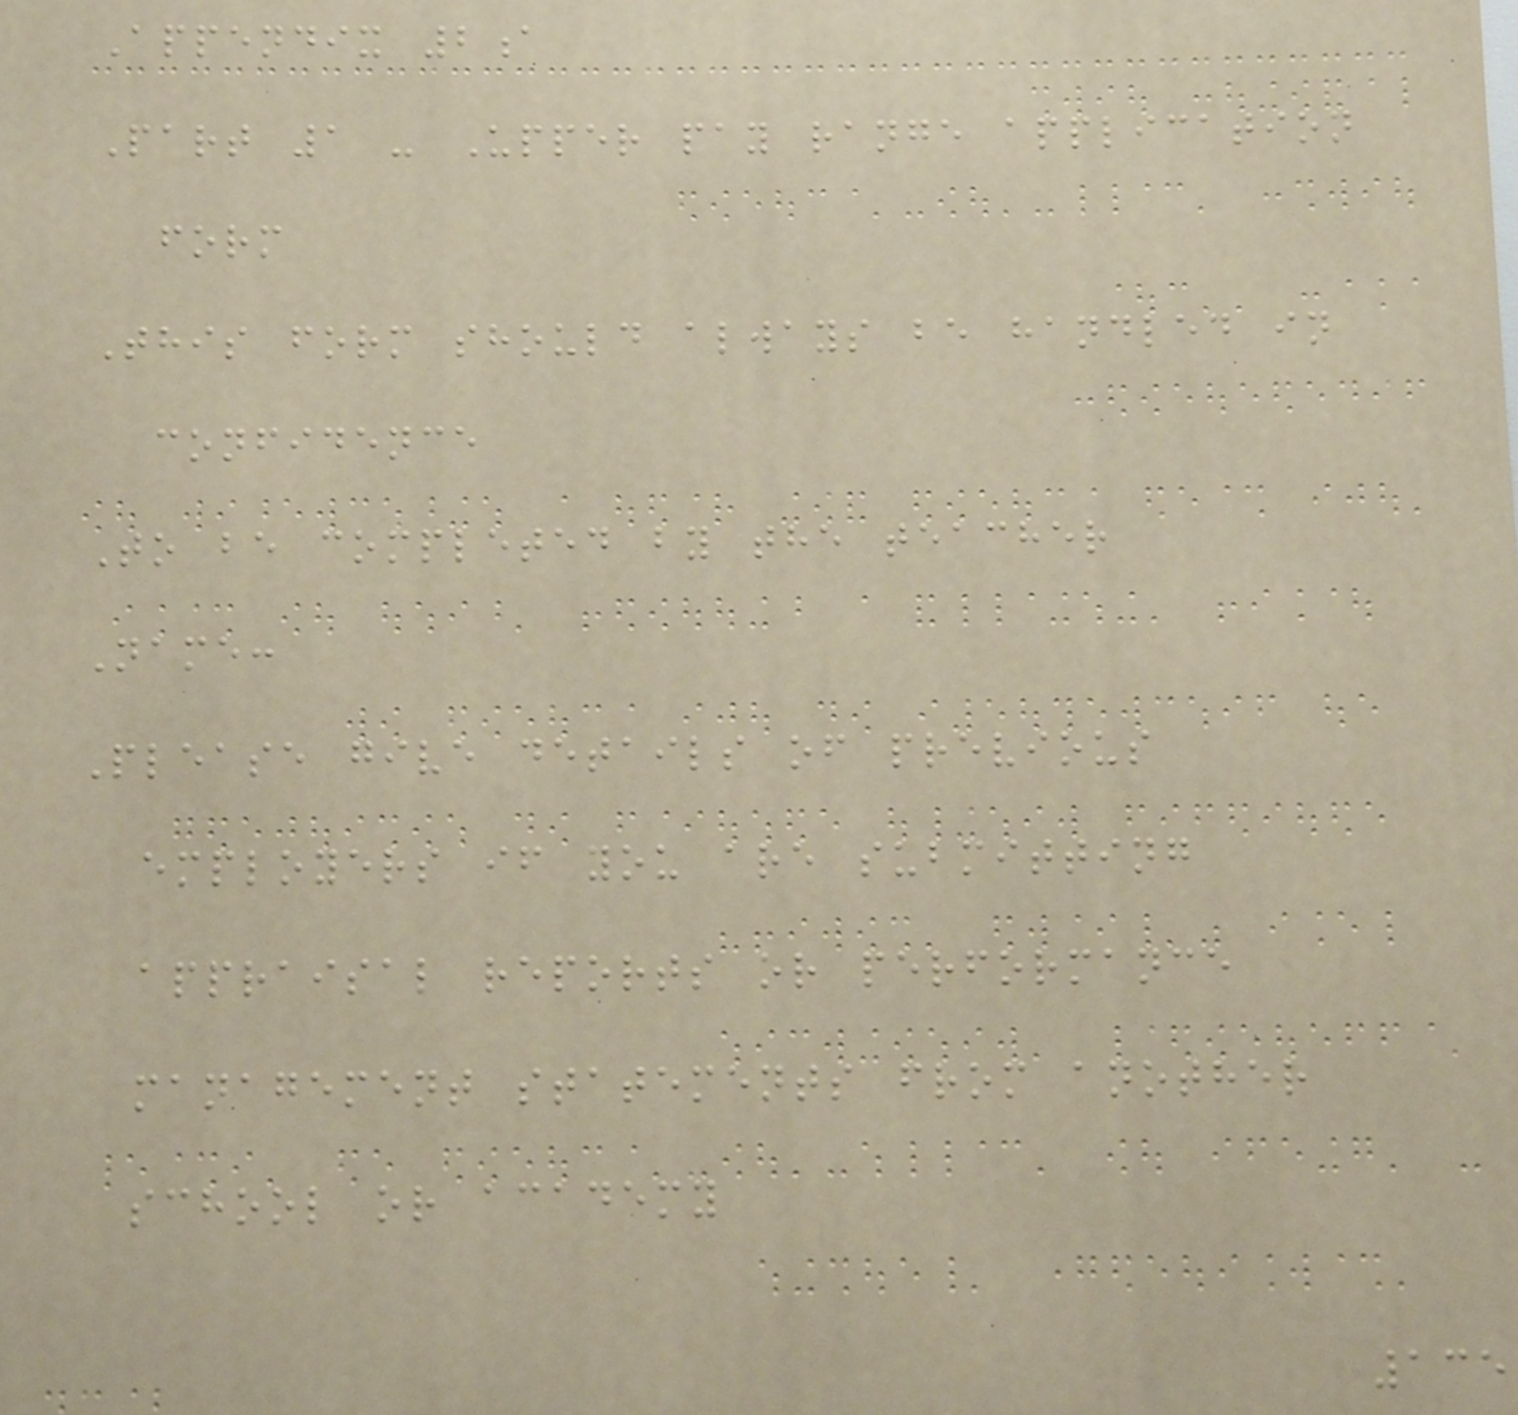Appendix 2a
Part 1 - Upper pay range application
form
This form should always be handled in
confidence
To be completed by the teacher
Name:
Please give details of previous
employers if you are submitting
appraisal reports or performance
management statements from another
school or academy
135
